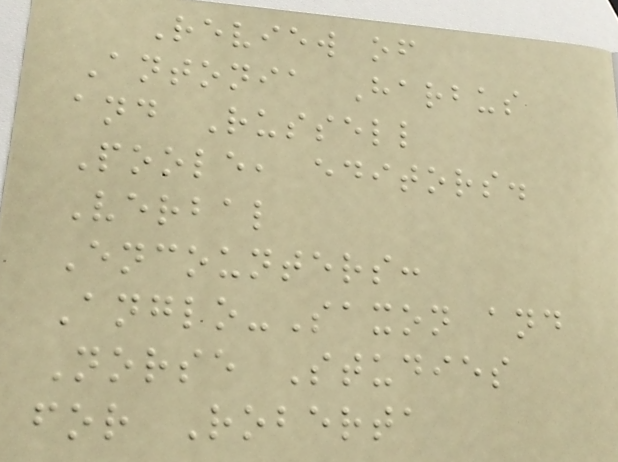Review of
Antonia Harbus
and Russell
Poole, editors.
Verbal
Encounters:
Anglo-Saxon and
Norse Studies
for Roberta
